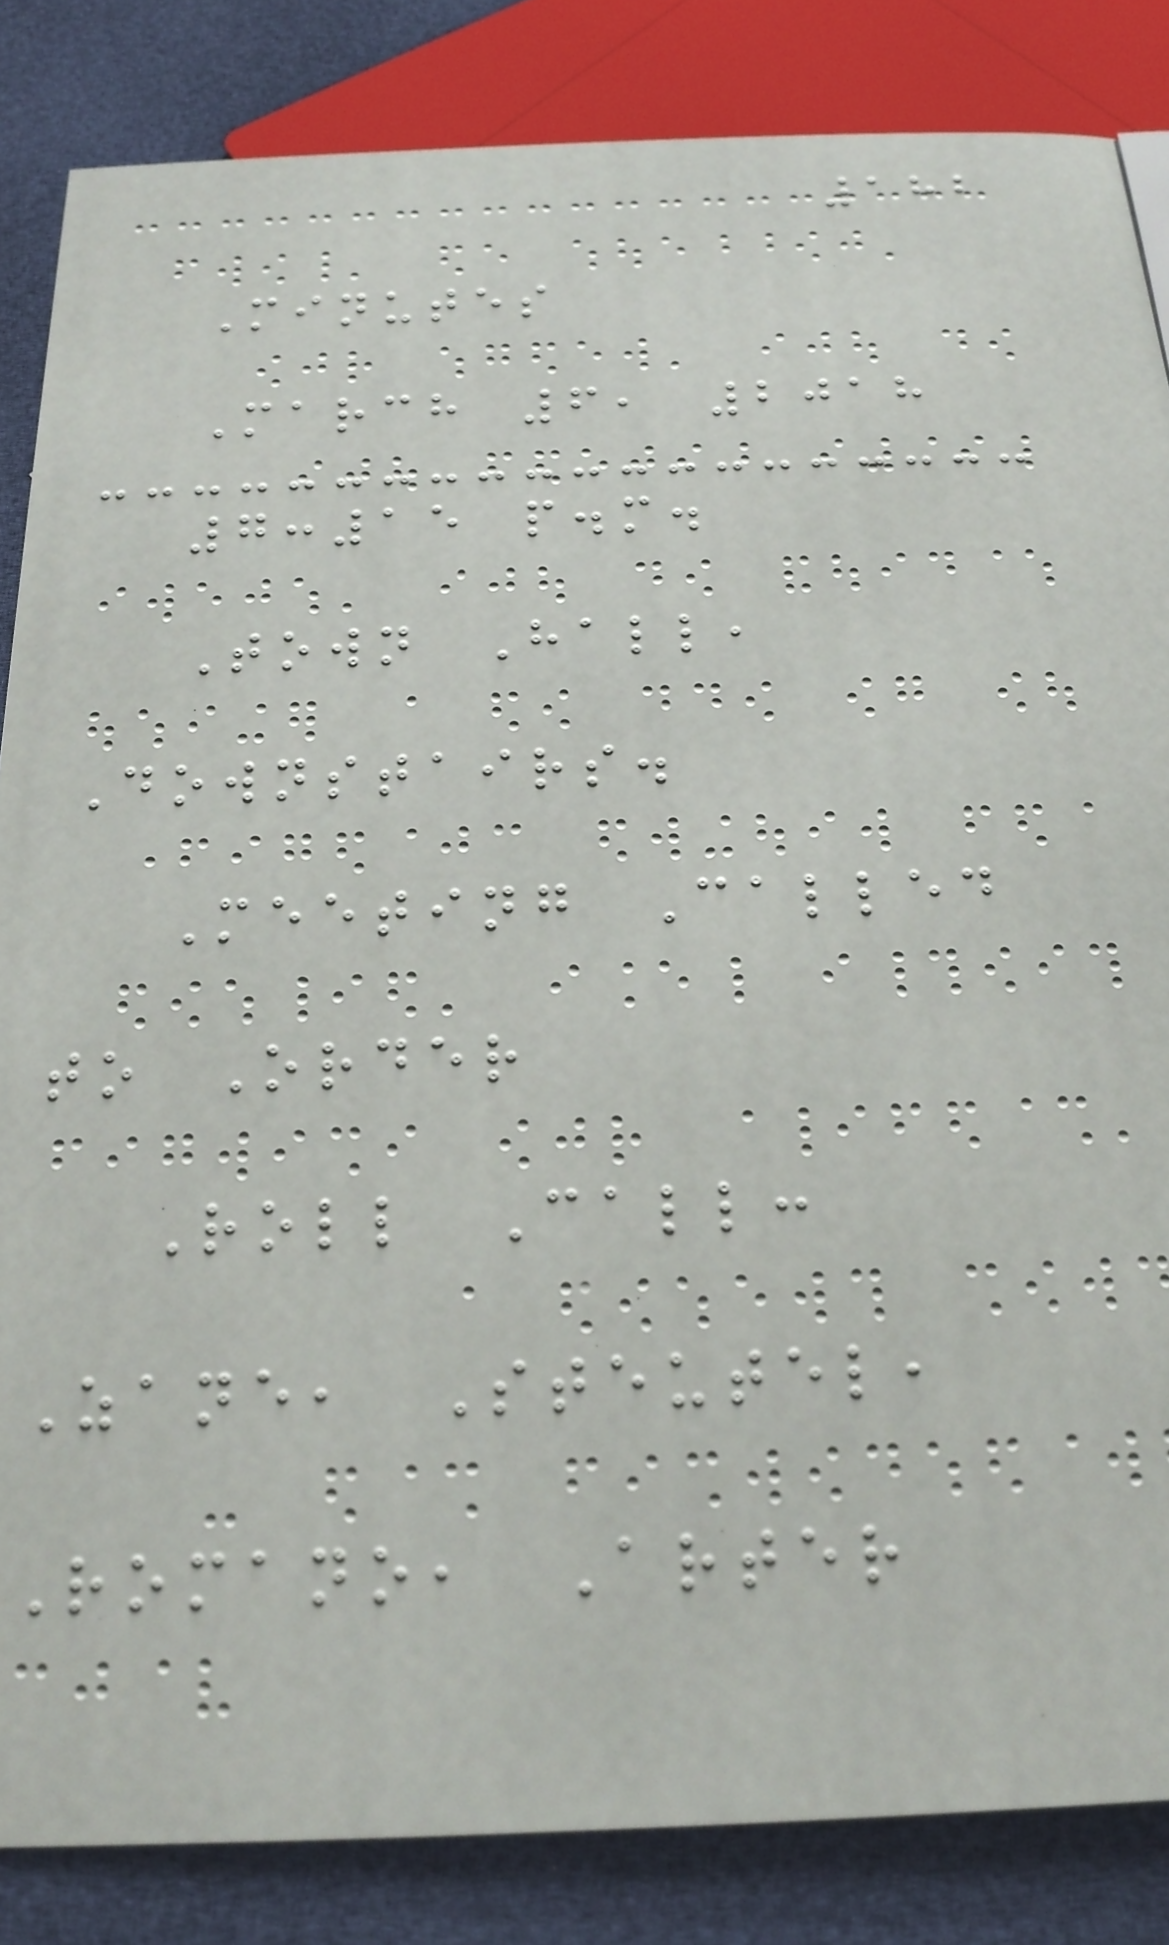182
Minutes
March 6, 2018
7:15 p.m.
Town Hall,
Downstairs.
Meeting Called
to Order
Roll Call:
Zane, Steutel,
Romano, Arter
